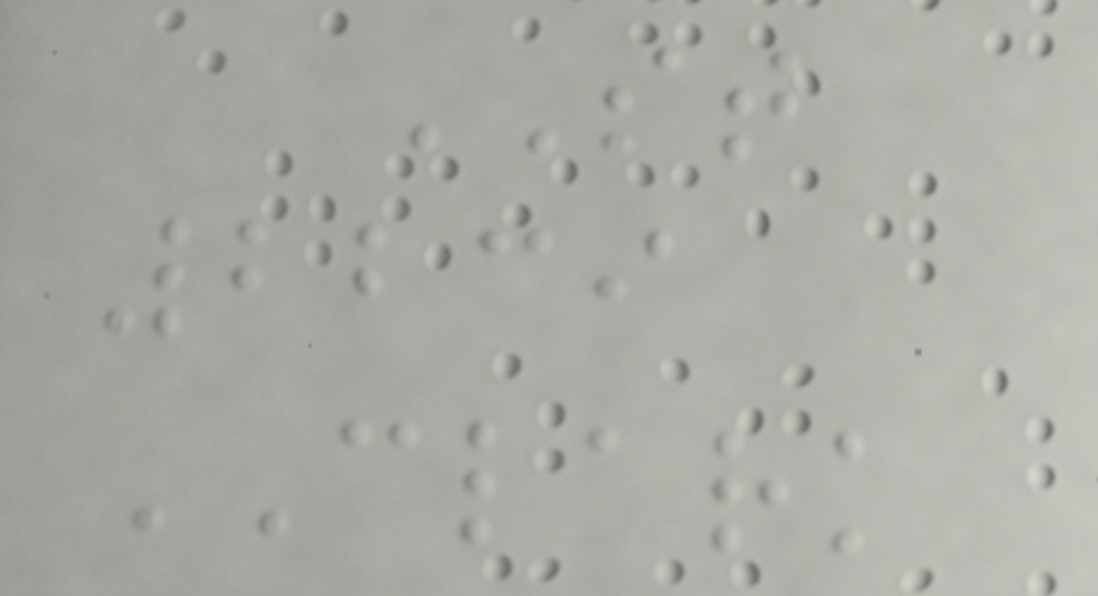ST
2239
CLARK
